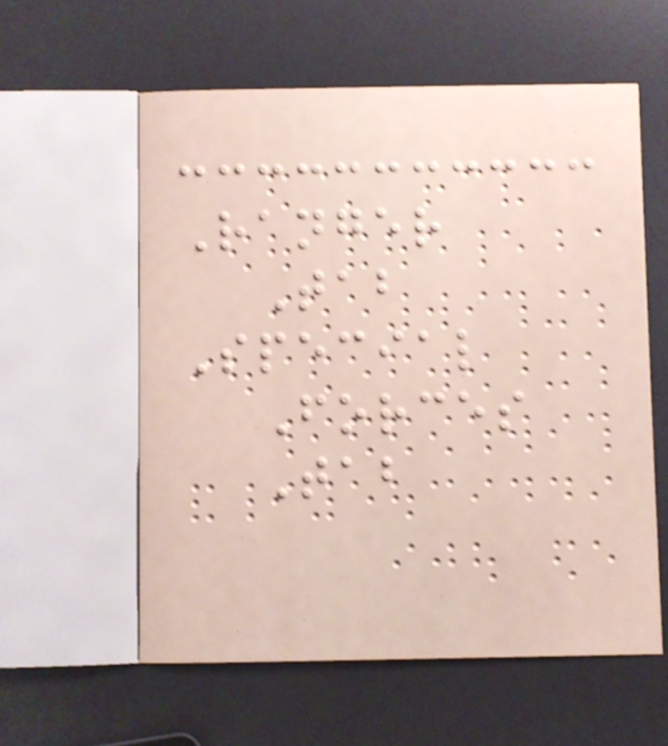Ranger
Tab
Special
Forces
Tab
